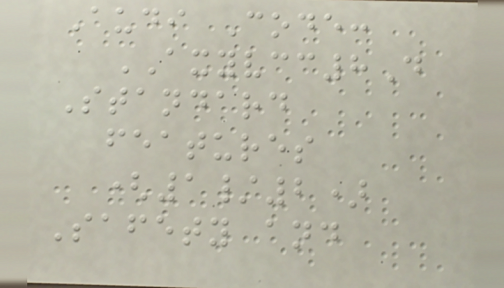Audi Code:
AXYVCC8D
Standard
features
(1/2)
Safety and
